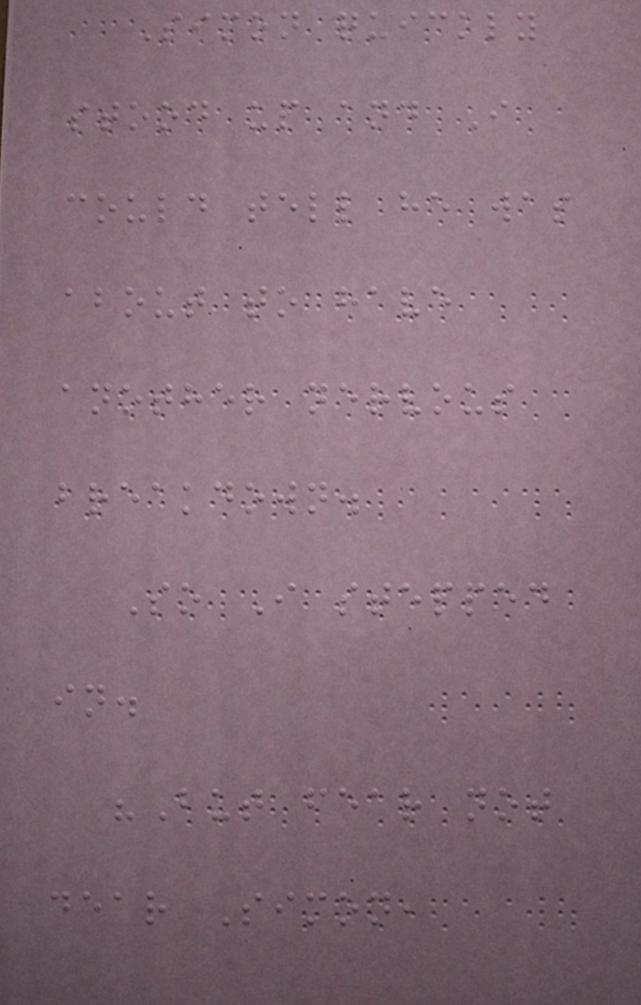Simon quickly
stood up and I
could tell he was
about to have
another nervous
breakdown.
So I stepped
in.
"But fear not
dear Simon,
